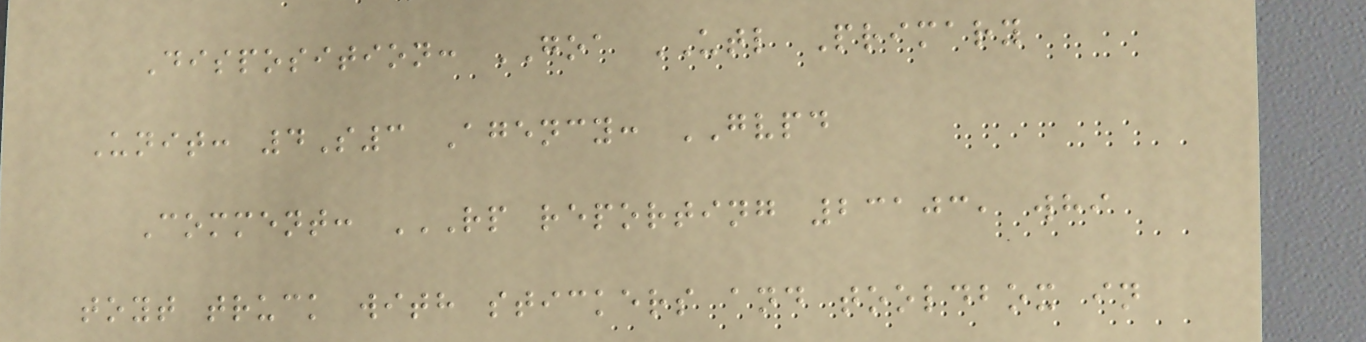Disposition: GOA UTL Primary
Unit: 4S3 Agency: GVPD
Comment: RP REPORTING 23103, WHI
TOYT TRUCK WITH STICKERS AND TOOLDBOX IN
